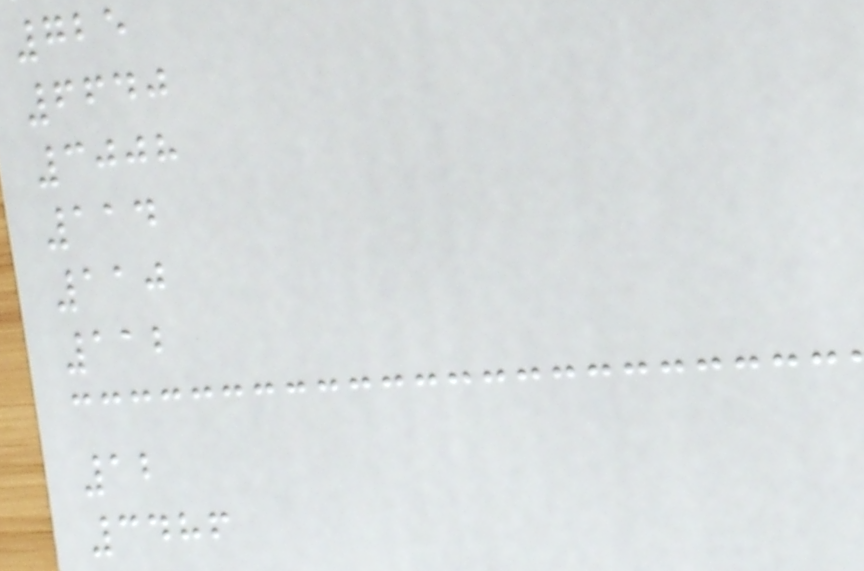725
6640
3008
114
110
112
12
3486
